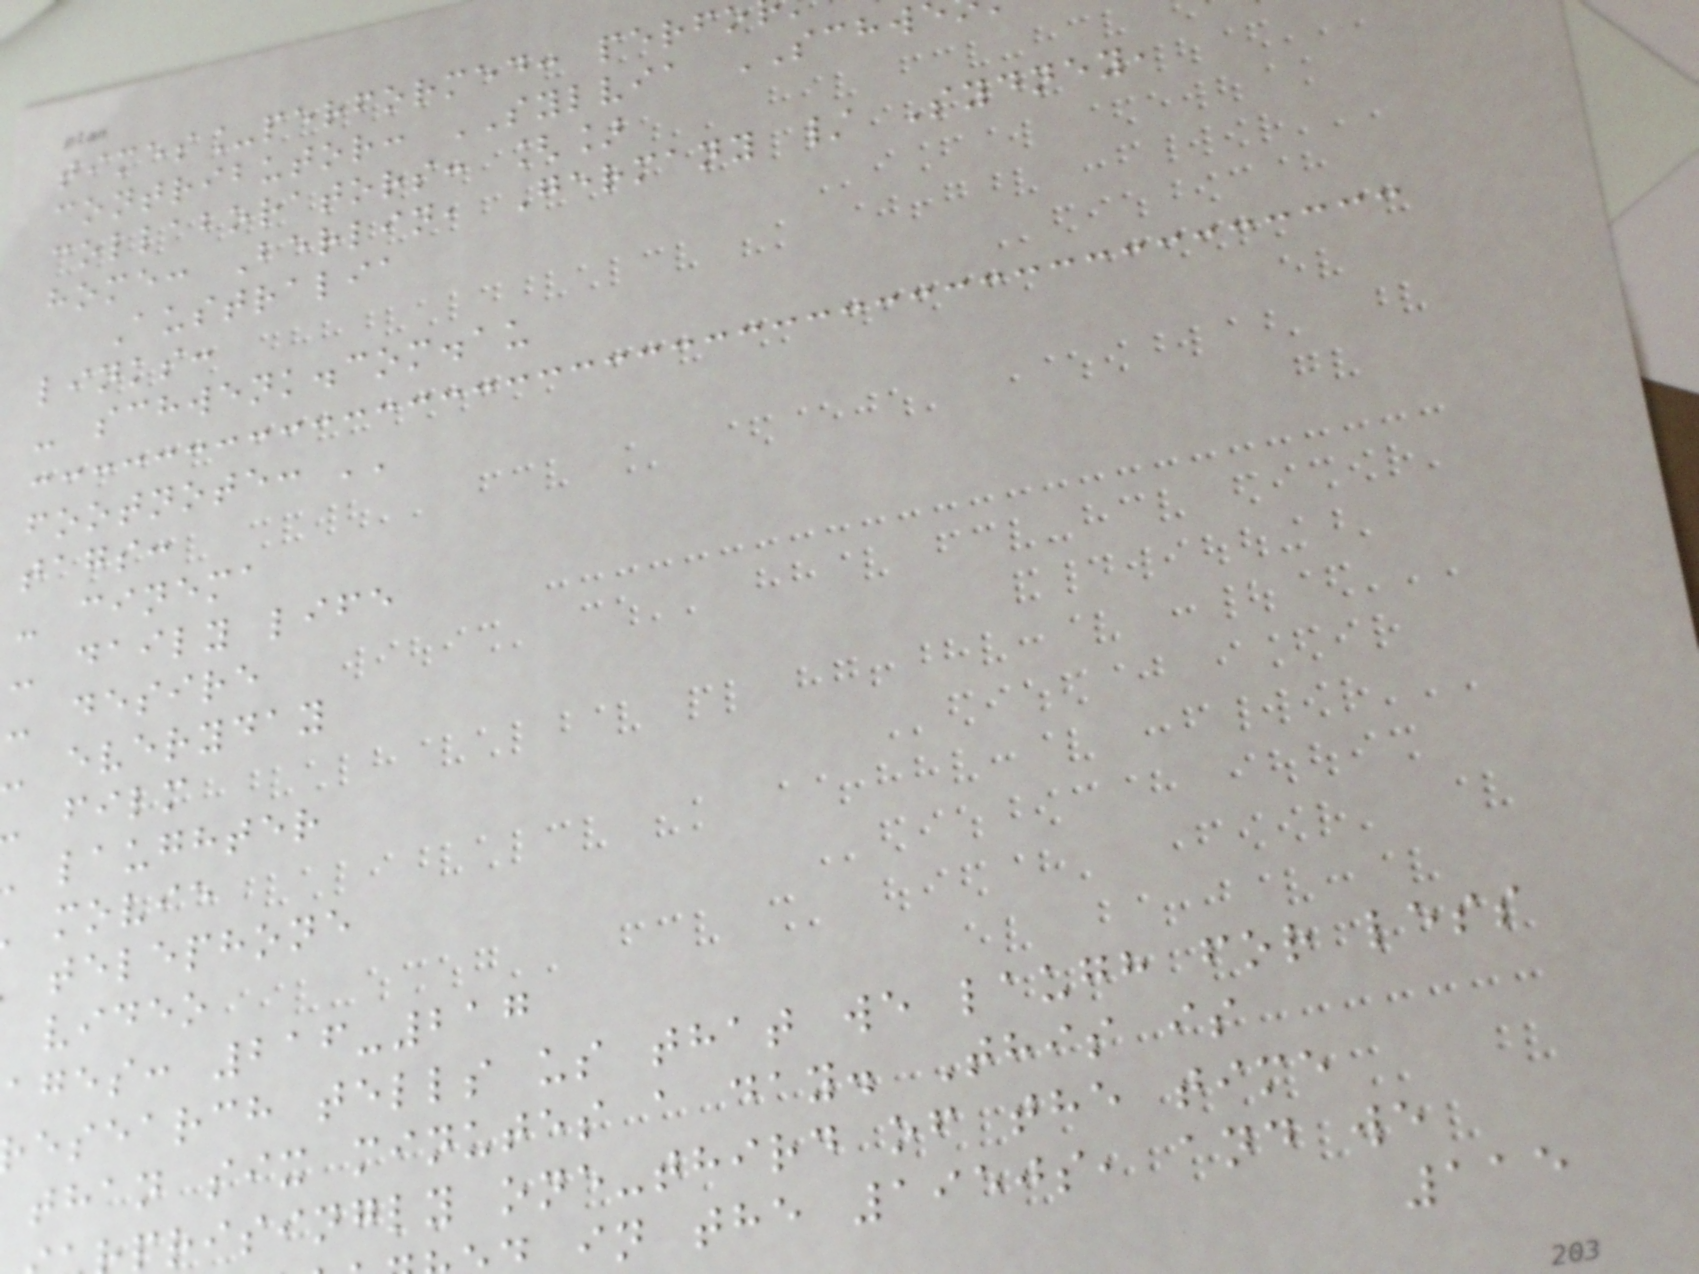times_performed: perfo
contributor: SYLVIA SCHW
collaborators: []
home: Berlin, Germany / Sydney,
Australia
links:
- schwenk.com.au
footnote: ''
tags:
- cinema
- daily life
- desire
- everyday
film
laughter
movie
telephone
video
ages: 216-217
esearch tells us that we laugh for less
than six minutes a day. This is
prisingly one-third of the time
in the 1950s, and we
115
